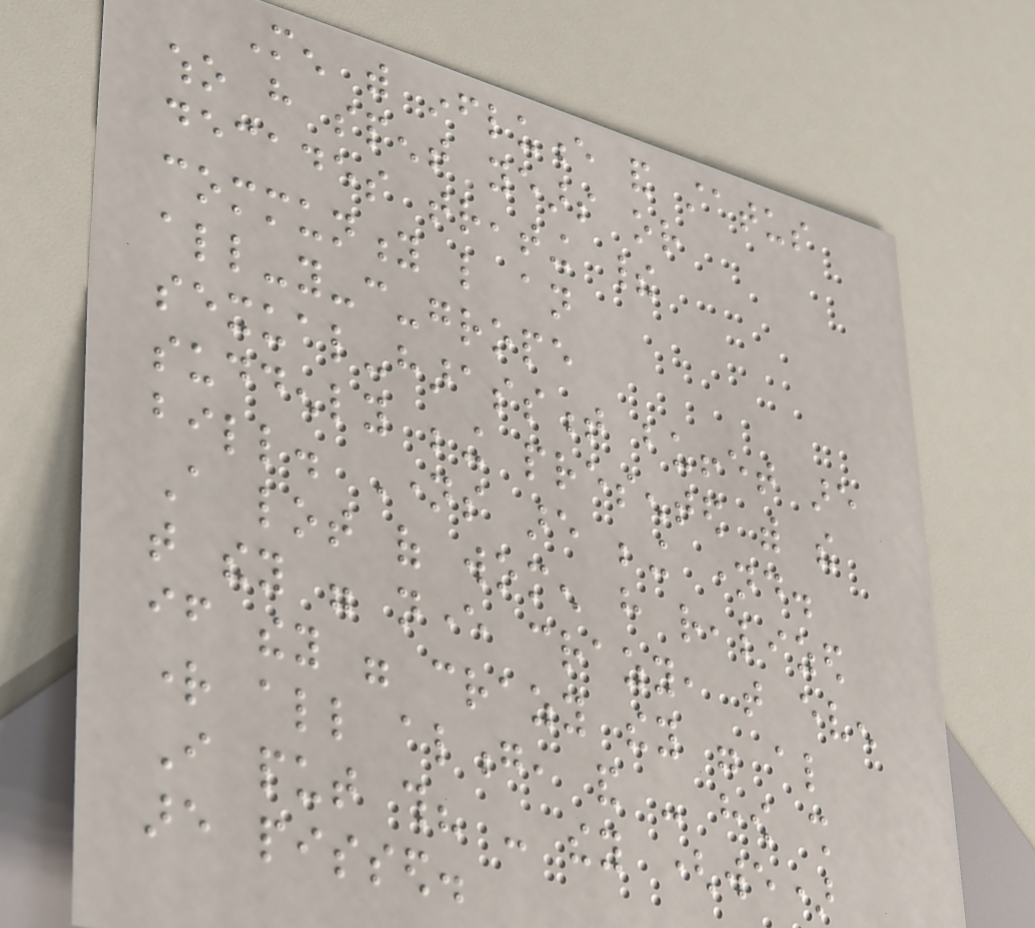Men with influence and status
who have spent years or
decades treating their
community like an
all-you-can-grope
sexual-harassment buffet are
suddenly being presented with the
bill. Names are being named.
A lot of women have realized
that they were never crazy, that even
if they were crazy they were also
right all along, and - how shall
I put this? - they (we)
are pissed.
